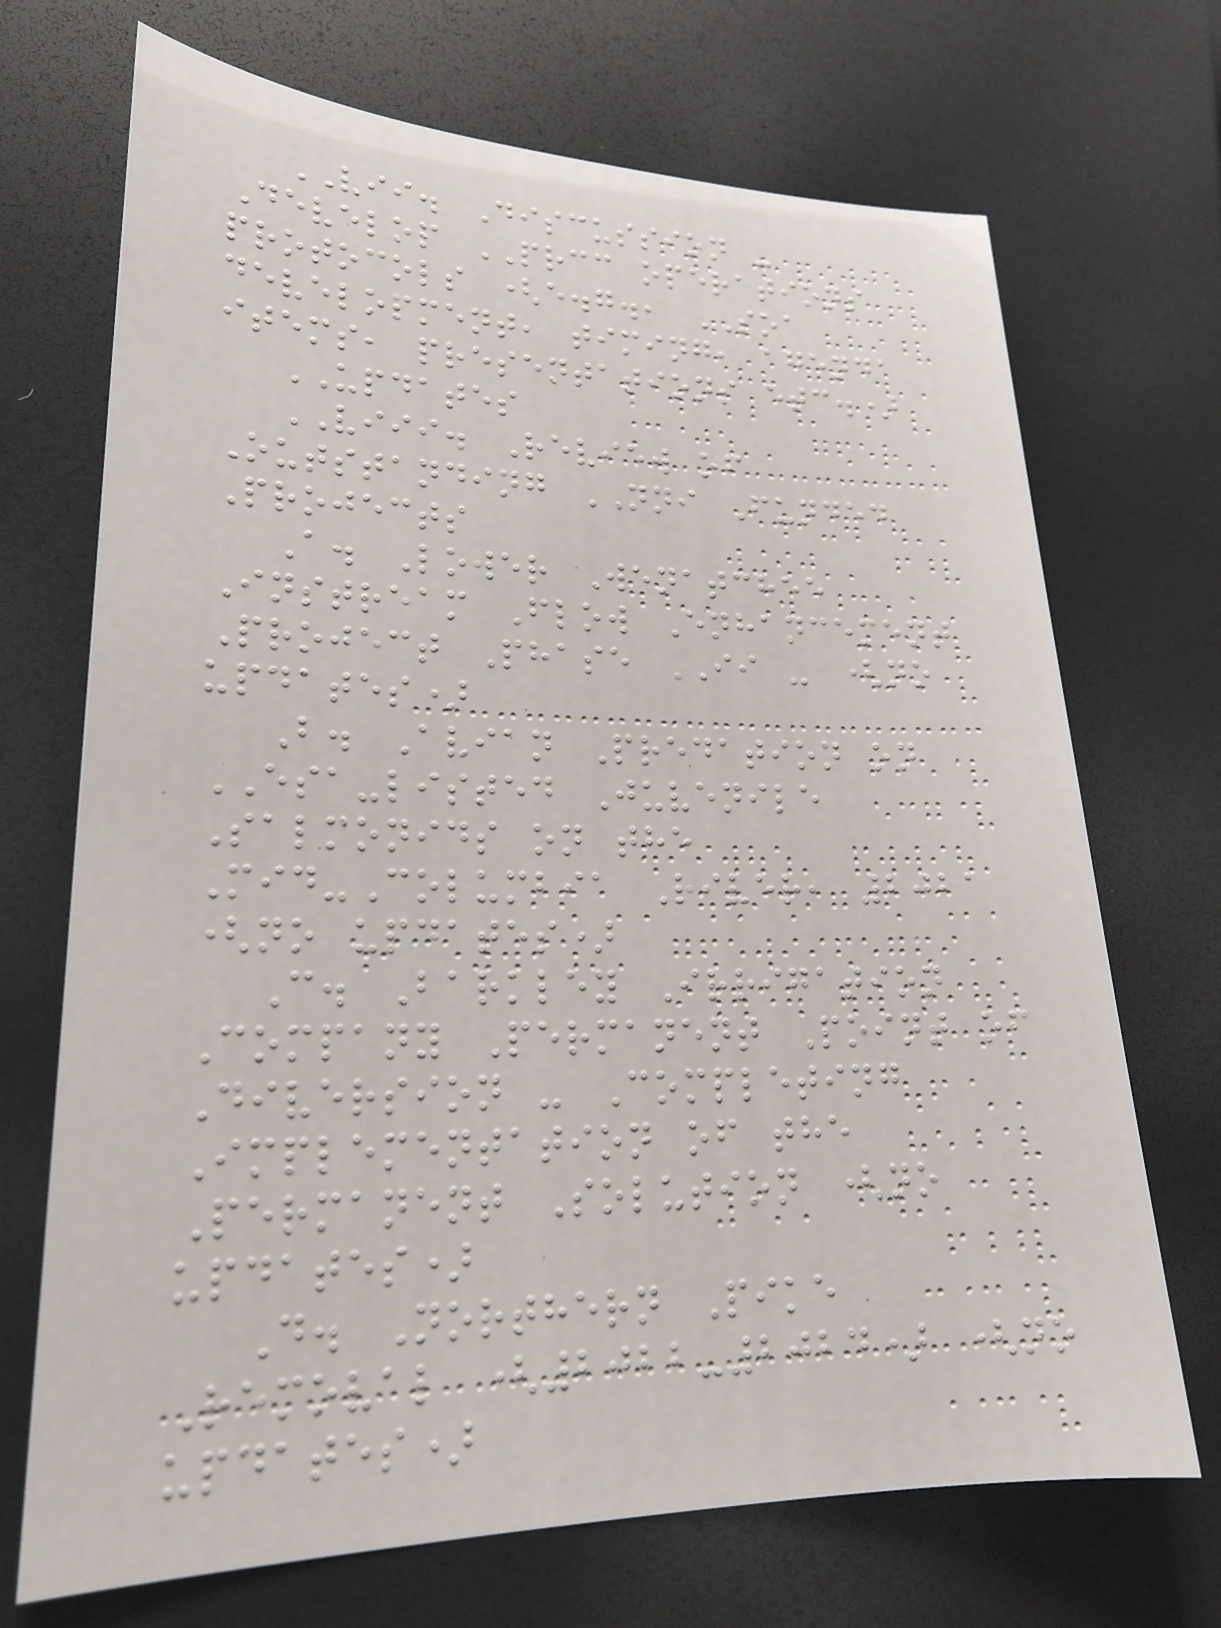VII. Discussion -
Develop PRCC operations
protocols (e.g., SOA
development, timing, agenda
items, presentations etc.)
UPDATES
VIII. Review of
Outstanding NNI Funded
Projects
A. Lower Wenatchee
Instream Flow Enhancement
Project Phase II - (no
updates)
B. Avian Predation on
ESA-listed Juvenile
Salmonids on the
Mid-Columbia River, 2021
(no updates)
C. Barkley Irrigation
Company Permanent Point of
Diversion - Completing
Implementation of the
Permanent Solution (no
updates)
D. Northern Pike
Removal (2022-2024) (no
updates)
